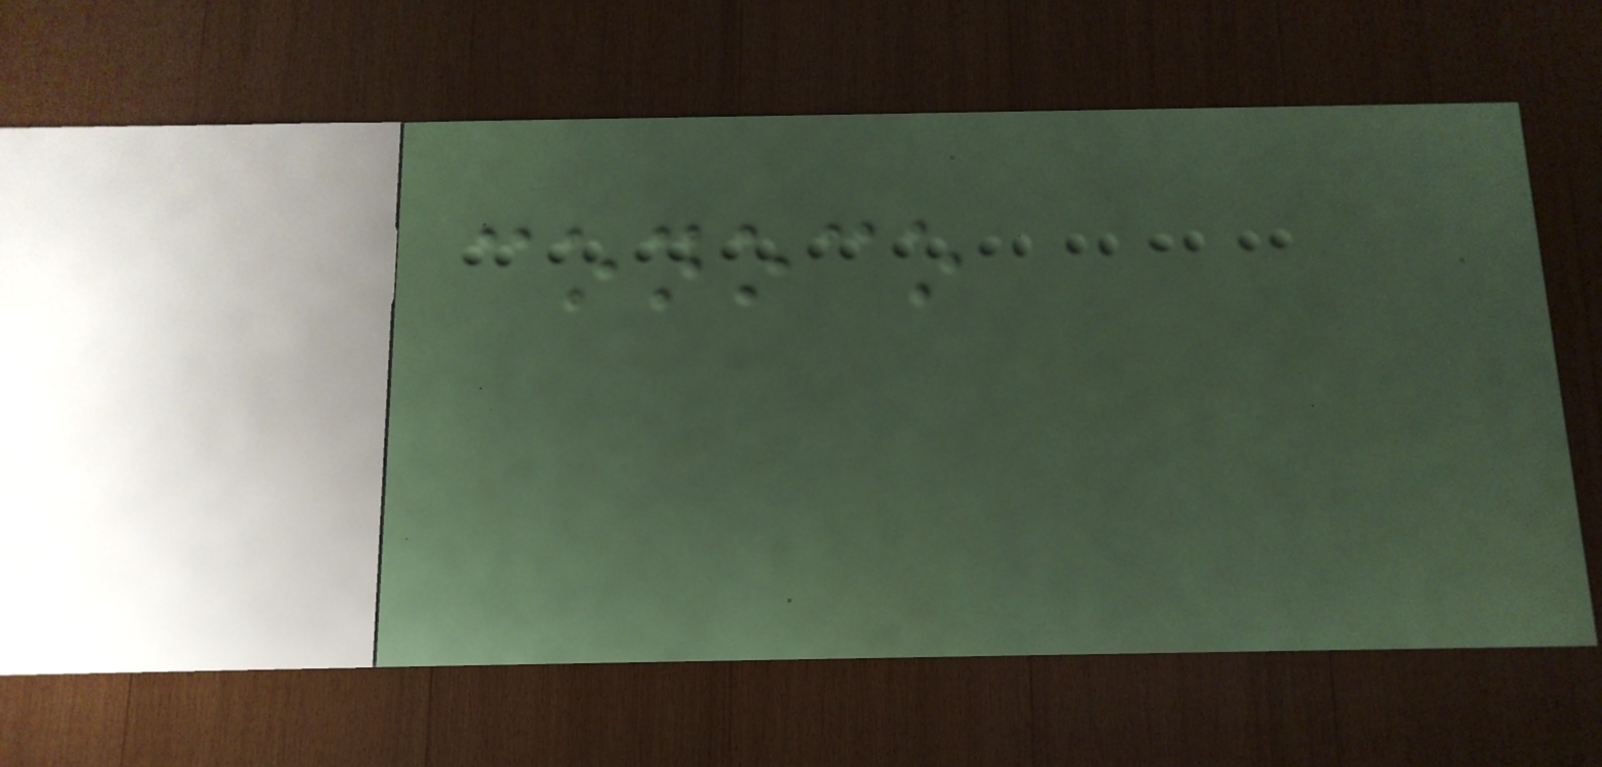conoco
